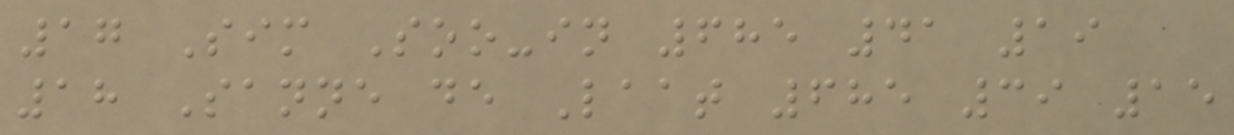17 Sim Soo-in 685 41 19
18 Sanne de Laat 685 39 15
